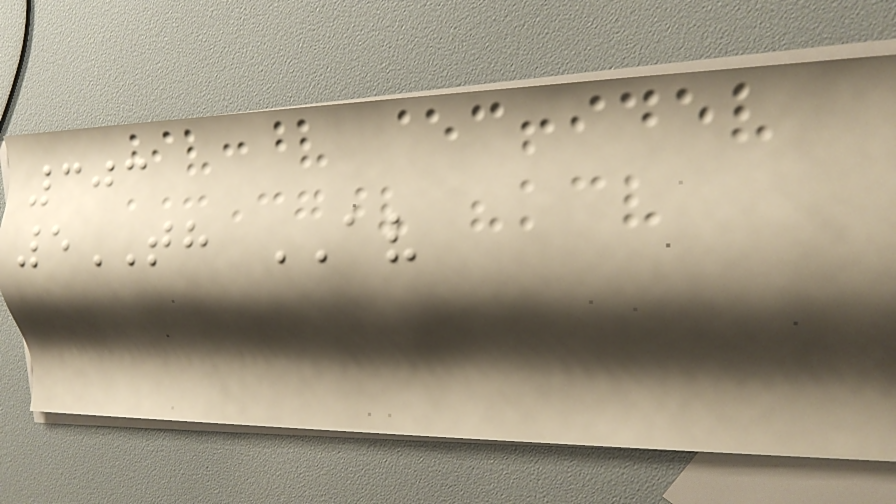303
5TH AV
